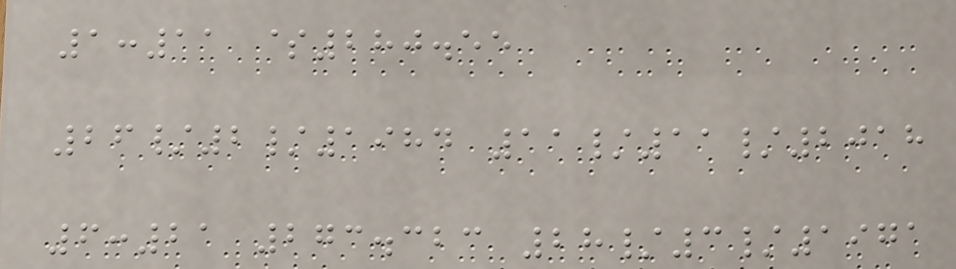1:11 $280.55
26/2/1984 11/11/2018
6:21 273.323 28/3/1971
